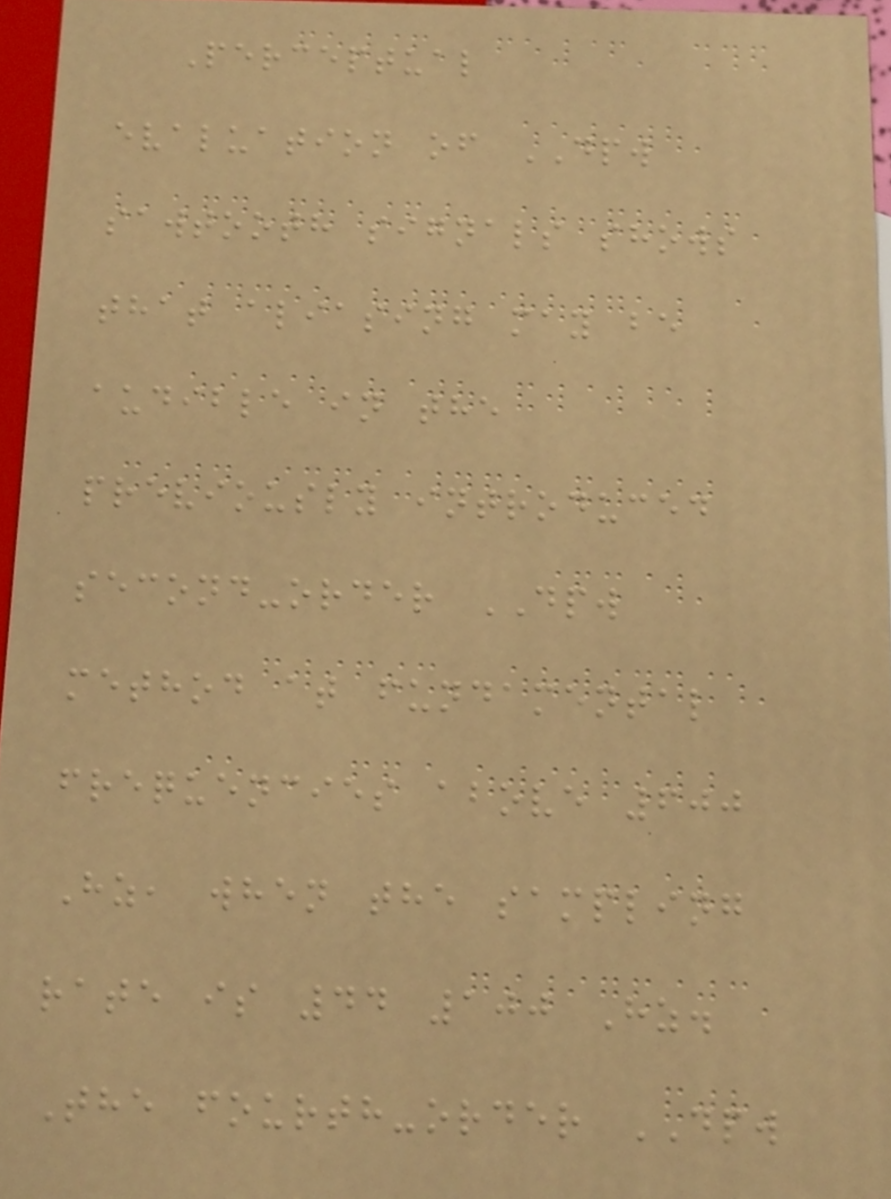Perceptual
evaluation of DPW
sawtooth signals shows
that aliasing may be
audible in the
previously introduced
second-order DPW
method at fundamental
frequencies above 600
Hz, when the sampling
rate is 44 100 Hz.
The fourth-order DPW
